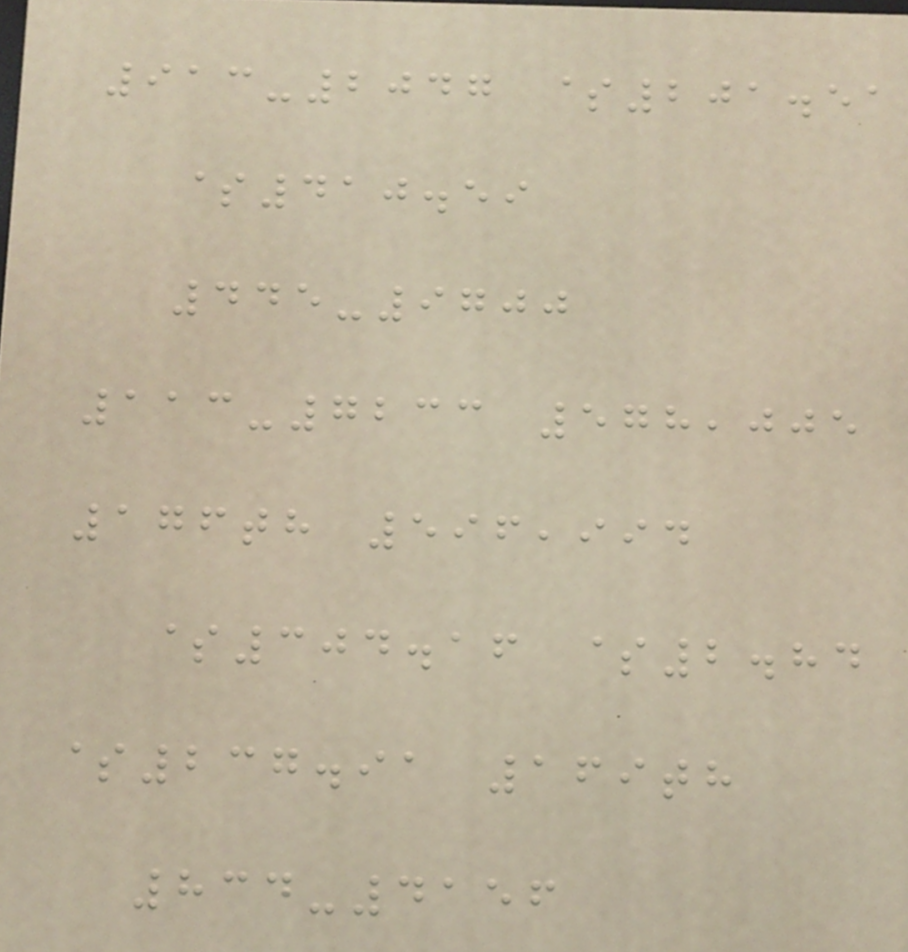913-2047 $201.51
$410.59
445-9700
113-7233 578,005
176th 596,994
$304.16 $2.84
$237.91 169th
834-4156
